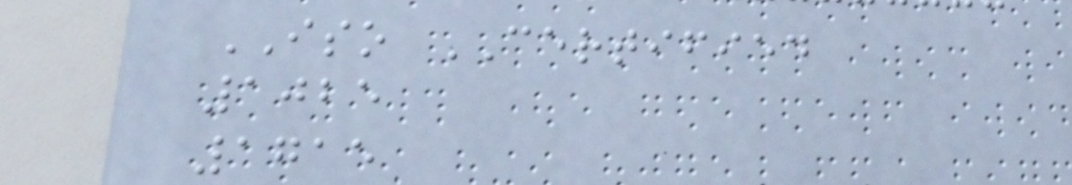ISO CERTIFIED
1025
1715
